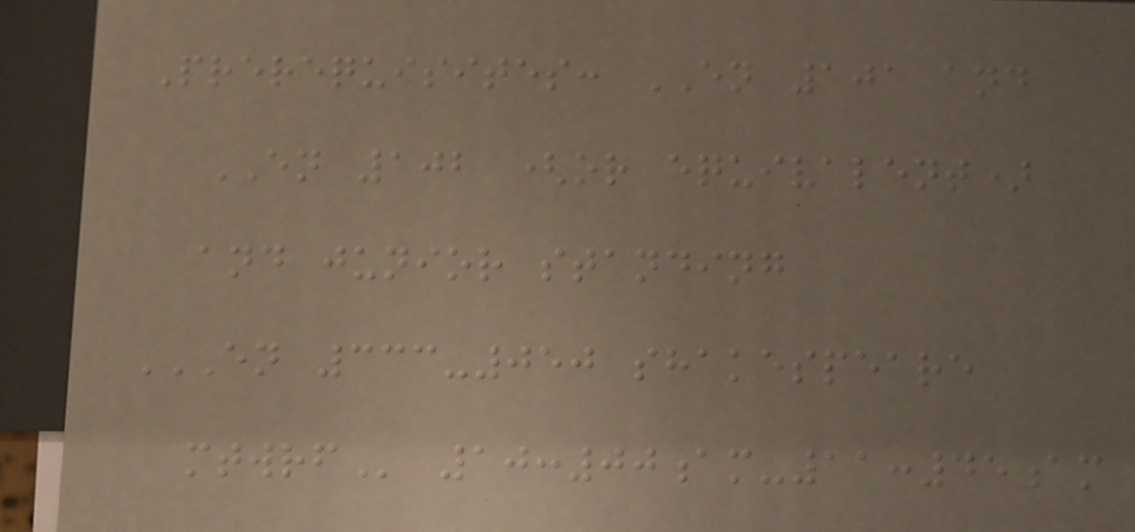Prerequisites: EN 101 and
EN 102 (or equivalent)
and junior standing
EN 333-050 SHAKESPEARE
MTWRF 10:00am-11:45am
